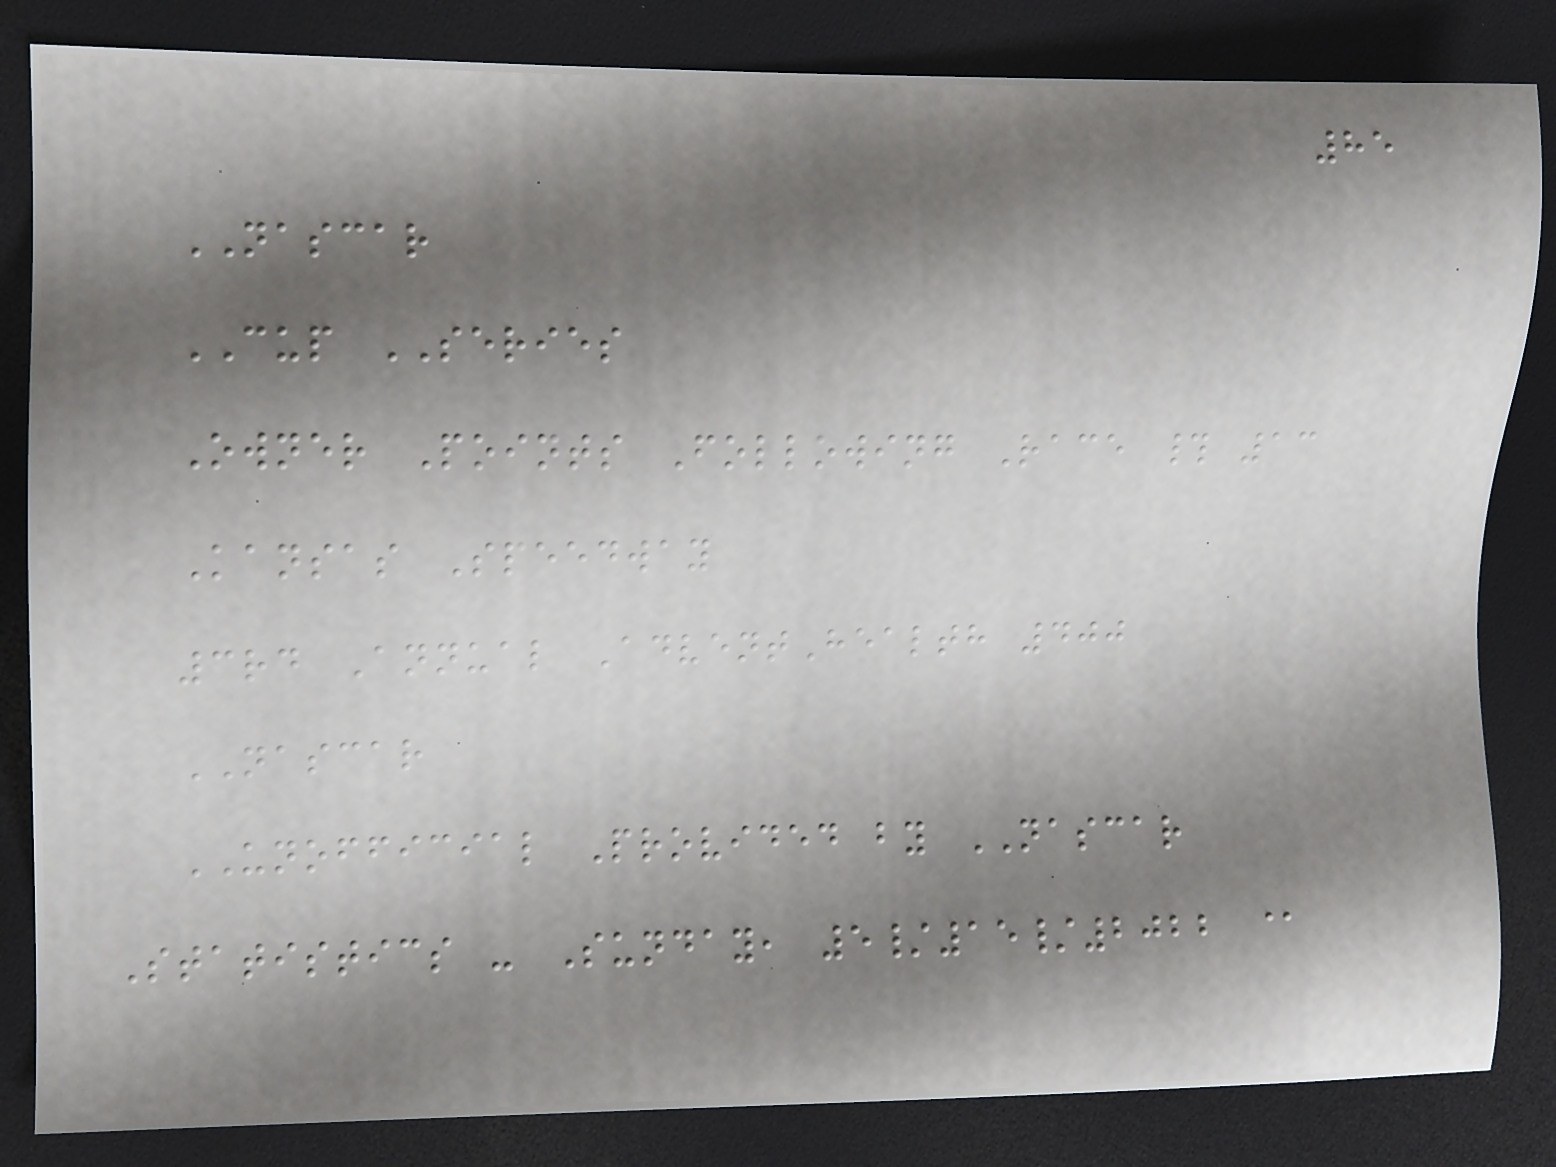85
NASCAR
CUP SERIES
Owner Points Following Race # 13
Kansas Speedway
3rd Annual AdventHealth 400
NASCAR
UNOFFICIAL Provided by NASCAR
Statistics - Sunday, 5/15/2022 @
